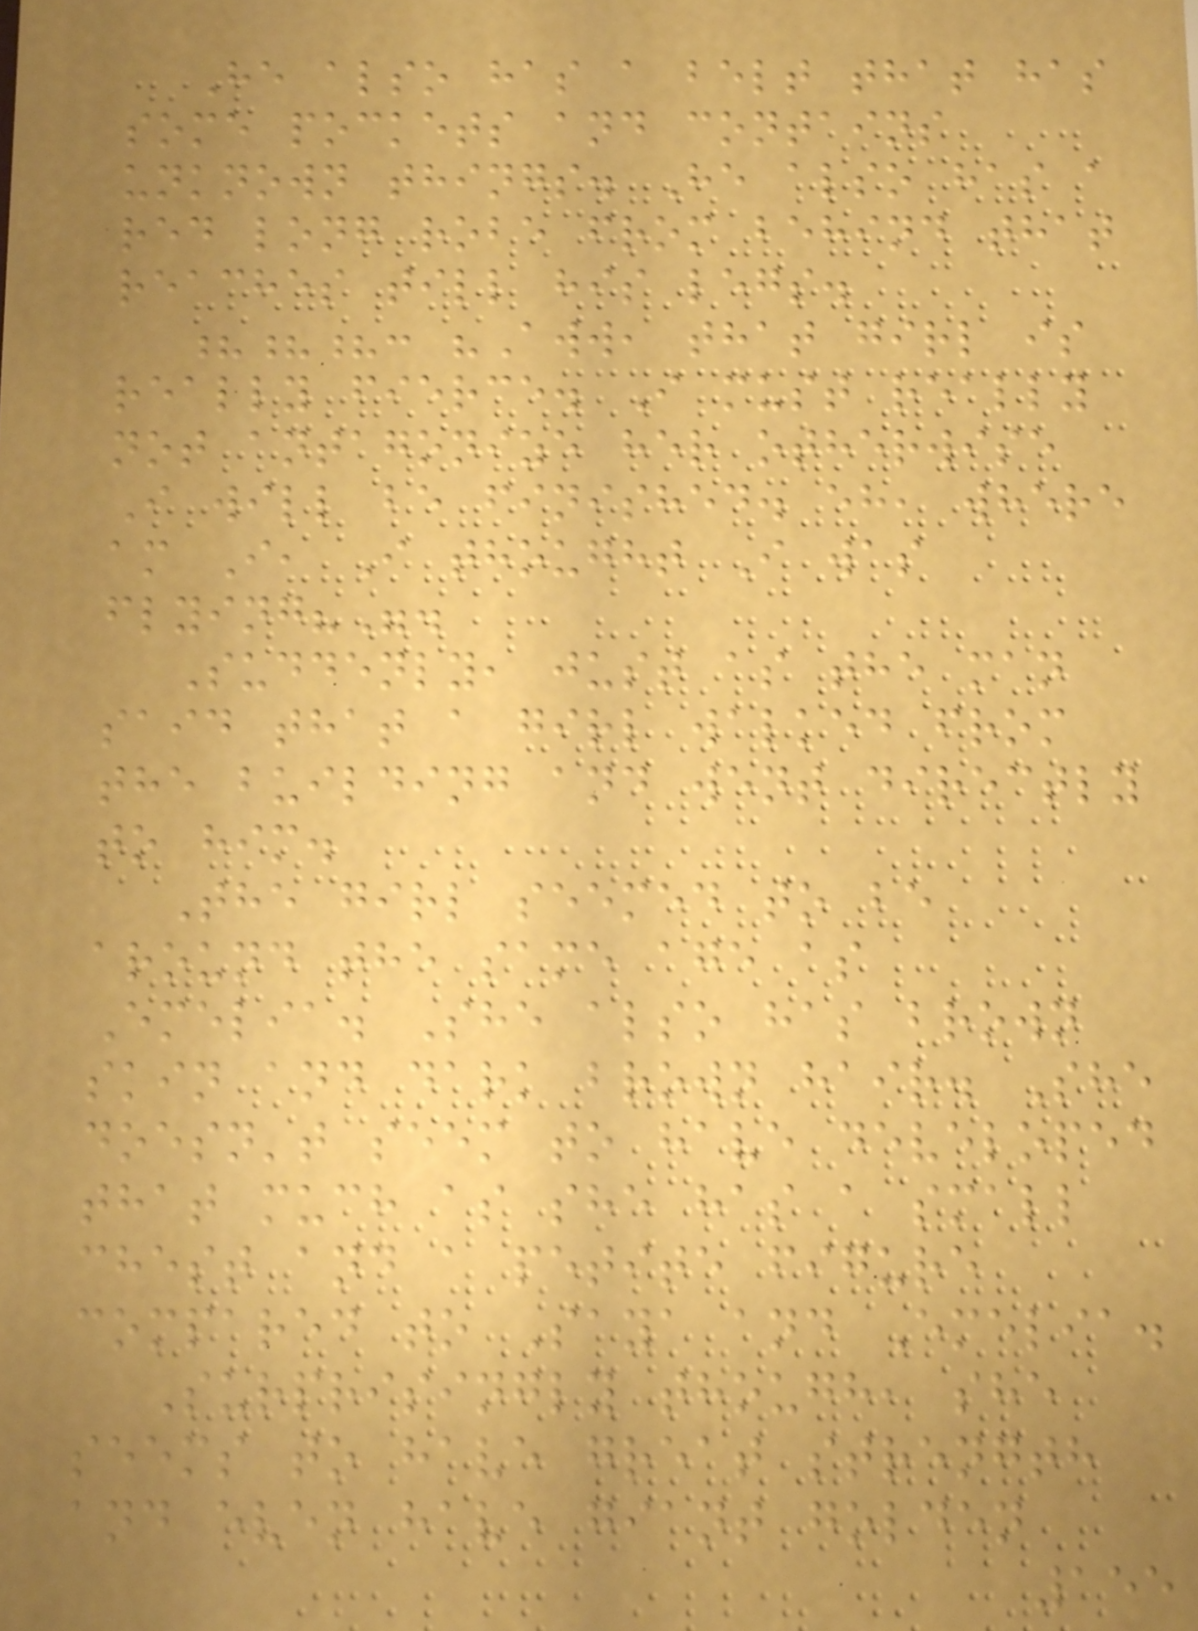He also has a belt that has
some pockets and contains
unknown things. He also has a
red long robe from behind that
reaches till his legs.
???: "Aww, that girl is
really fierce. I must really
not antagonize her otherwise
I will be finished. eh, where
am I, I thought I was
flying?".
Suddenly, just as the man
said that a girl walked from
the building and went directly
to him.
The girl seemed to be
around the same age as
Emelia. She also has brown
skin and dark brown hair. She
doesn't seem to have developed
that much as she has a small
chest and a petite figure
compared to Saya and Emelia.
Surprisingly though, she
seems to have great strength
and even have giant golden
155
